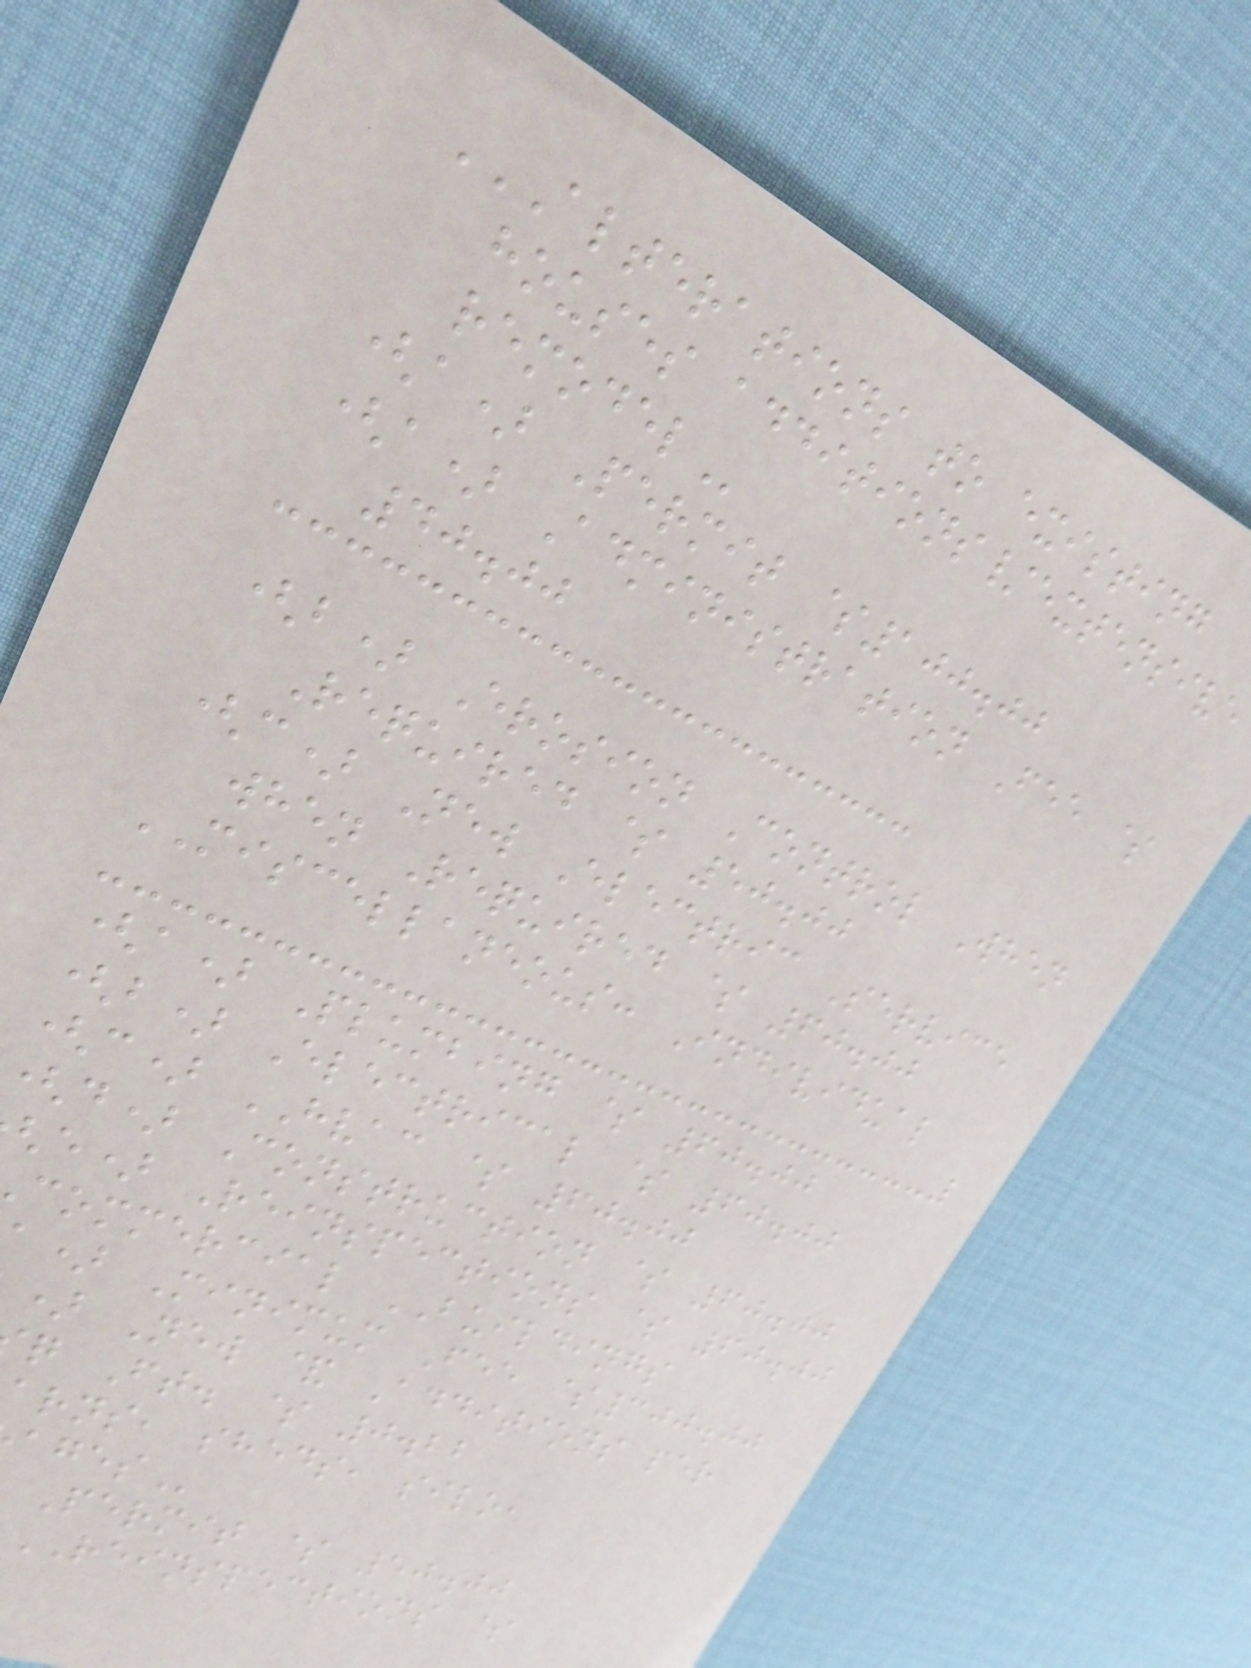ALTERATIONS TO EXISTING
houses additions/extensive
(a) Permit $100.00
(a) Administration Fee $
40.00
(b) Erosion Control When
Required $ 50.00
(c) New Electric Service
when Required $ 60.00
MISCELLANEOUS: Individual
(a) Plumbing $ 60.00
(b) Electrical $ 60.00
(c) HVAC $ 60.00
d) Construction $ 60.00
e) Reinspections $ 60.00
commercial BUILDINGS
a) Minimum Fee $300.00
) New & Additions per
q Ft. $ 0.22
arns, sheds, silo,
Permit $ 50.00
REINSPECTIONS $
